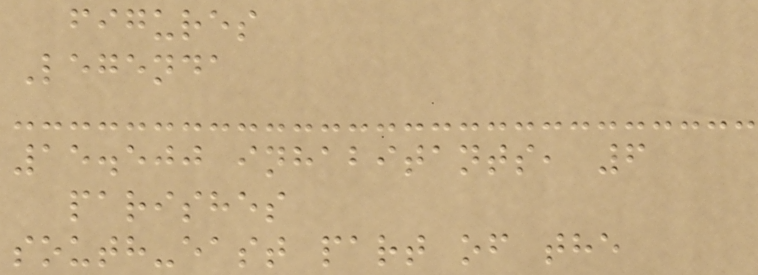figures
Legenda
15.500 inhabitants, 6
parishes
south-east part of the
